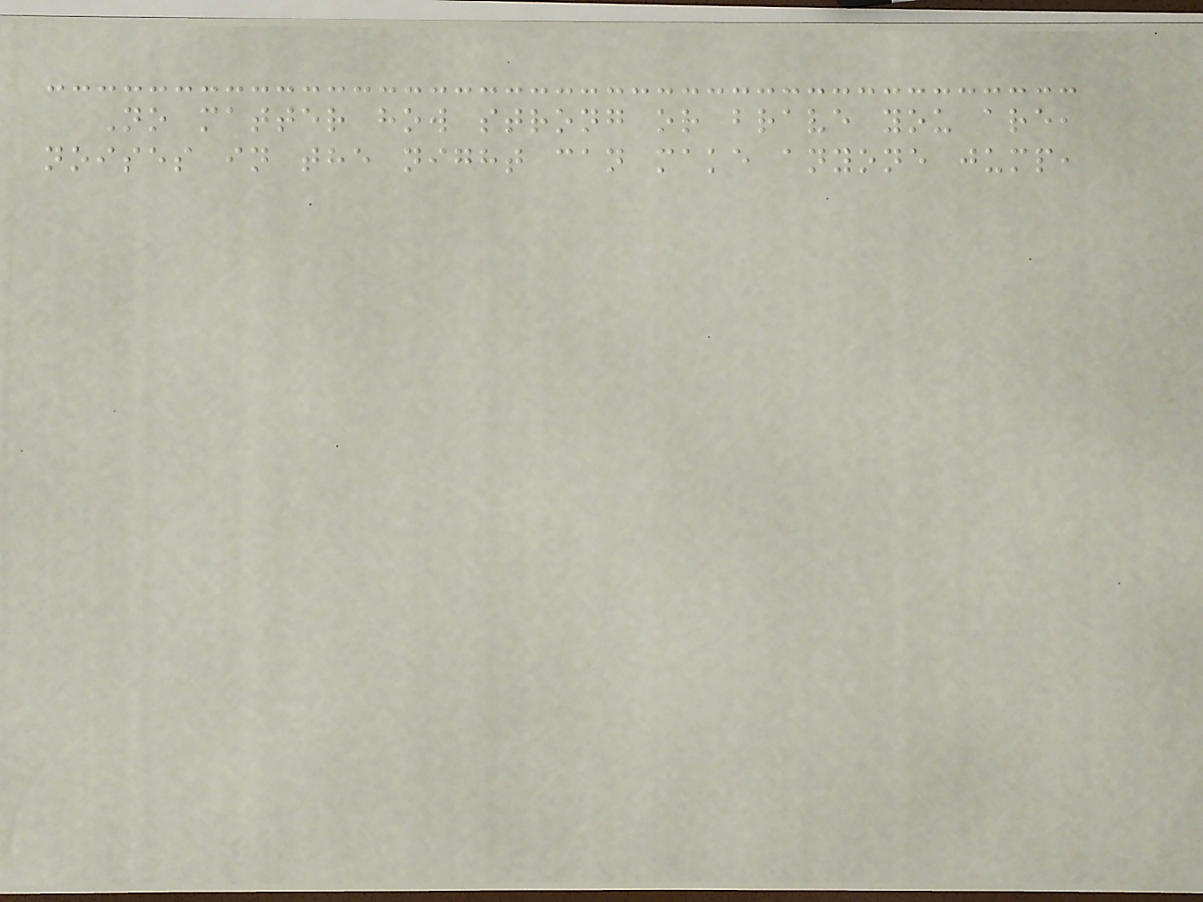No matter how strong or brave you are,
noises in the night can make anyone jump,
